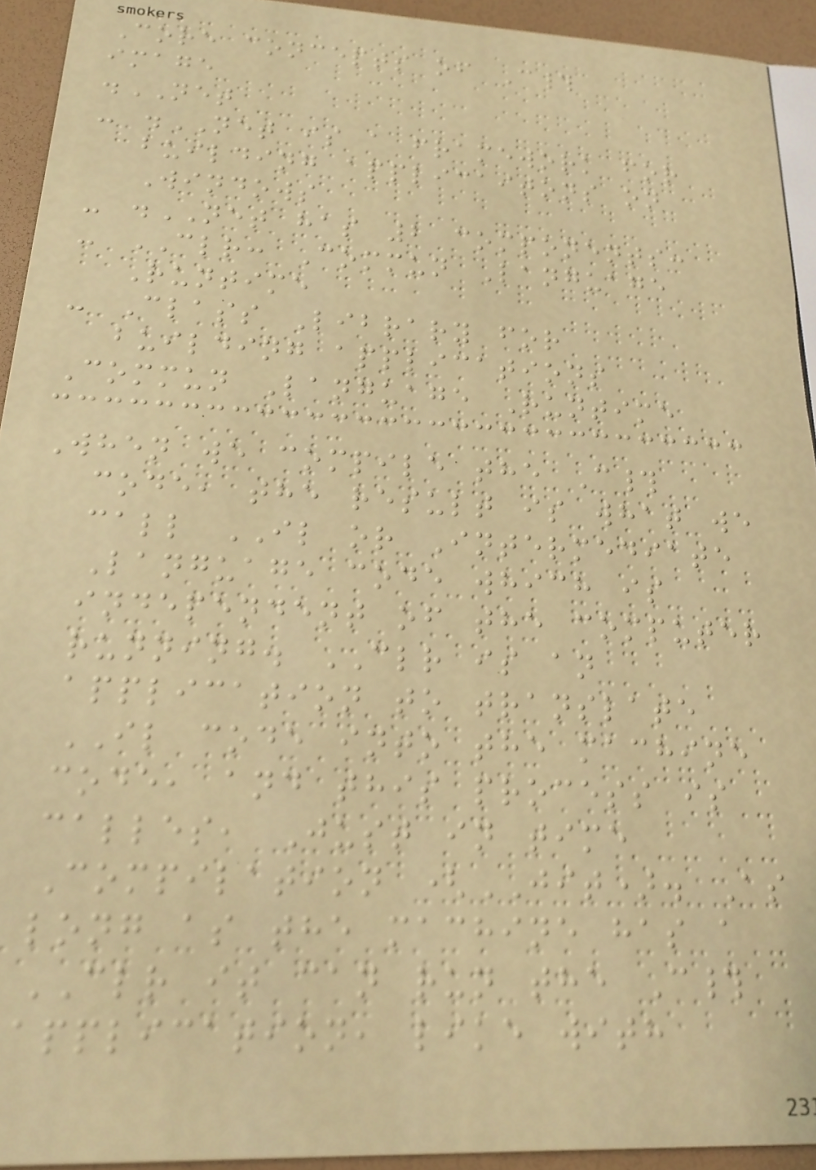Core concepts of C#
image
.NET
- .NET is a framework for
building applicaitons on
Windows
- .NET has 2 components:
- CLR: Commun Language
Runtime
- Class Library for
building applications
Commun Language Runtime
When we compile the C#
code, the result is what we
call IL or Intermediate
Language code which is
independent of the computer
running. CLR is an
application to translate
IL code into the machine
code, and this process is
calles, Just in time
Compilation (JIT). As
long as the machine has a
CLR it can run the C#
application, like with
